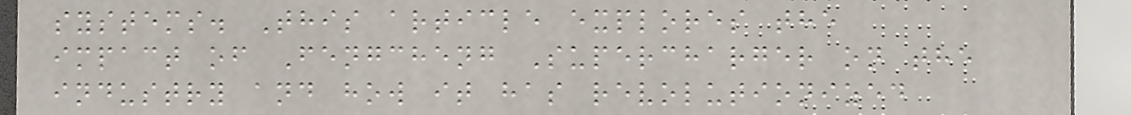systems. This article explores the
impact of Fengcheng Supercharger on the
industry and how it has revolutionized
